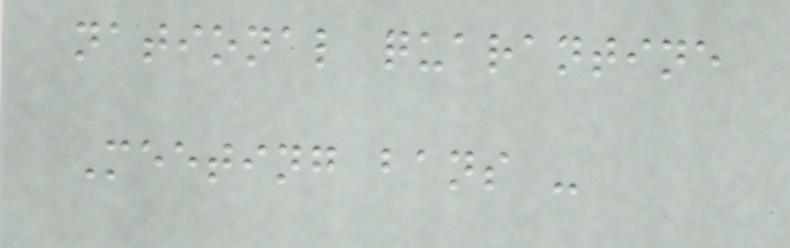national quarantine
Meeting bans -
